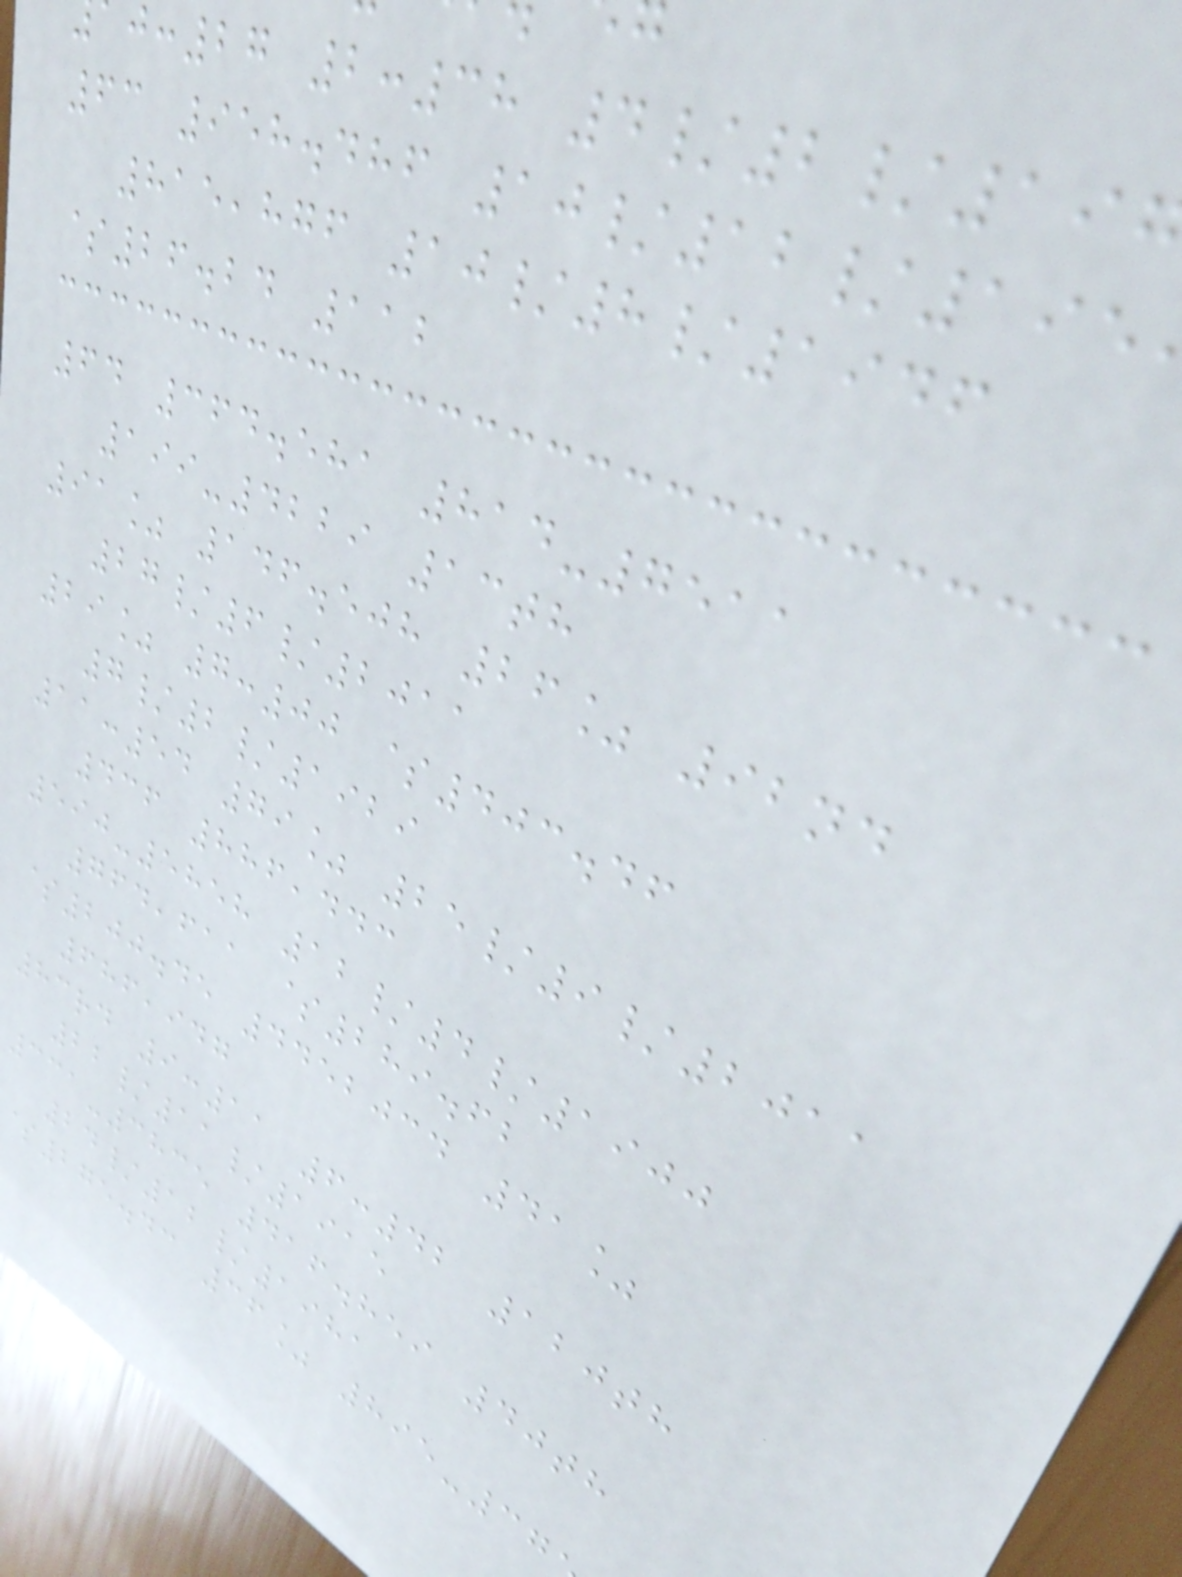:27 2:38 4/2/19
63 958.486 10/12/195
815,876 10/8/1946
$26.24 112
64 364.581 814-7511
199-4229 13th
91% 146.508 26% 92nd
27/6/2011
29% 7:00 $403.46
7/2/1929
11:54 79% 25/9/2011
436 886,443
590-5858 12/4/1900
764,611 $289.62
$200.45 4452034 41%
686,947
83rd 9:11 6:42 120th
22/11/1915
331-3835 416.859 40th
24/12/1981
$275.43 36% 895-37
